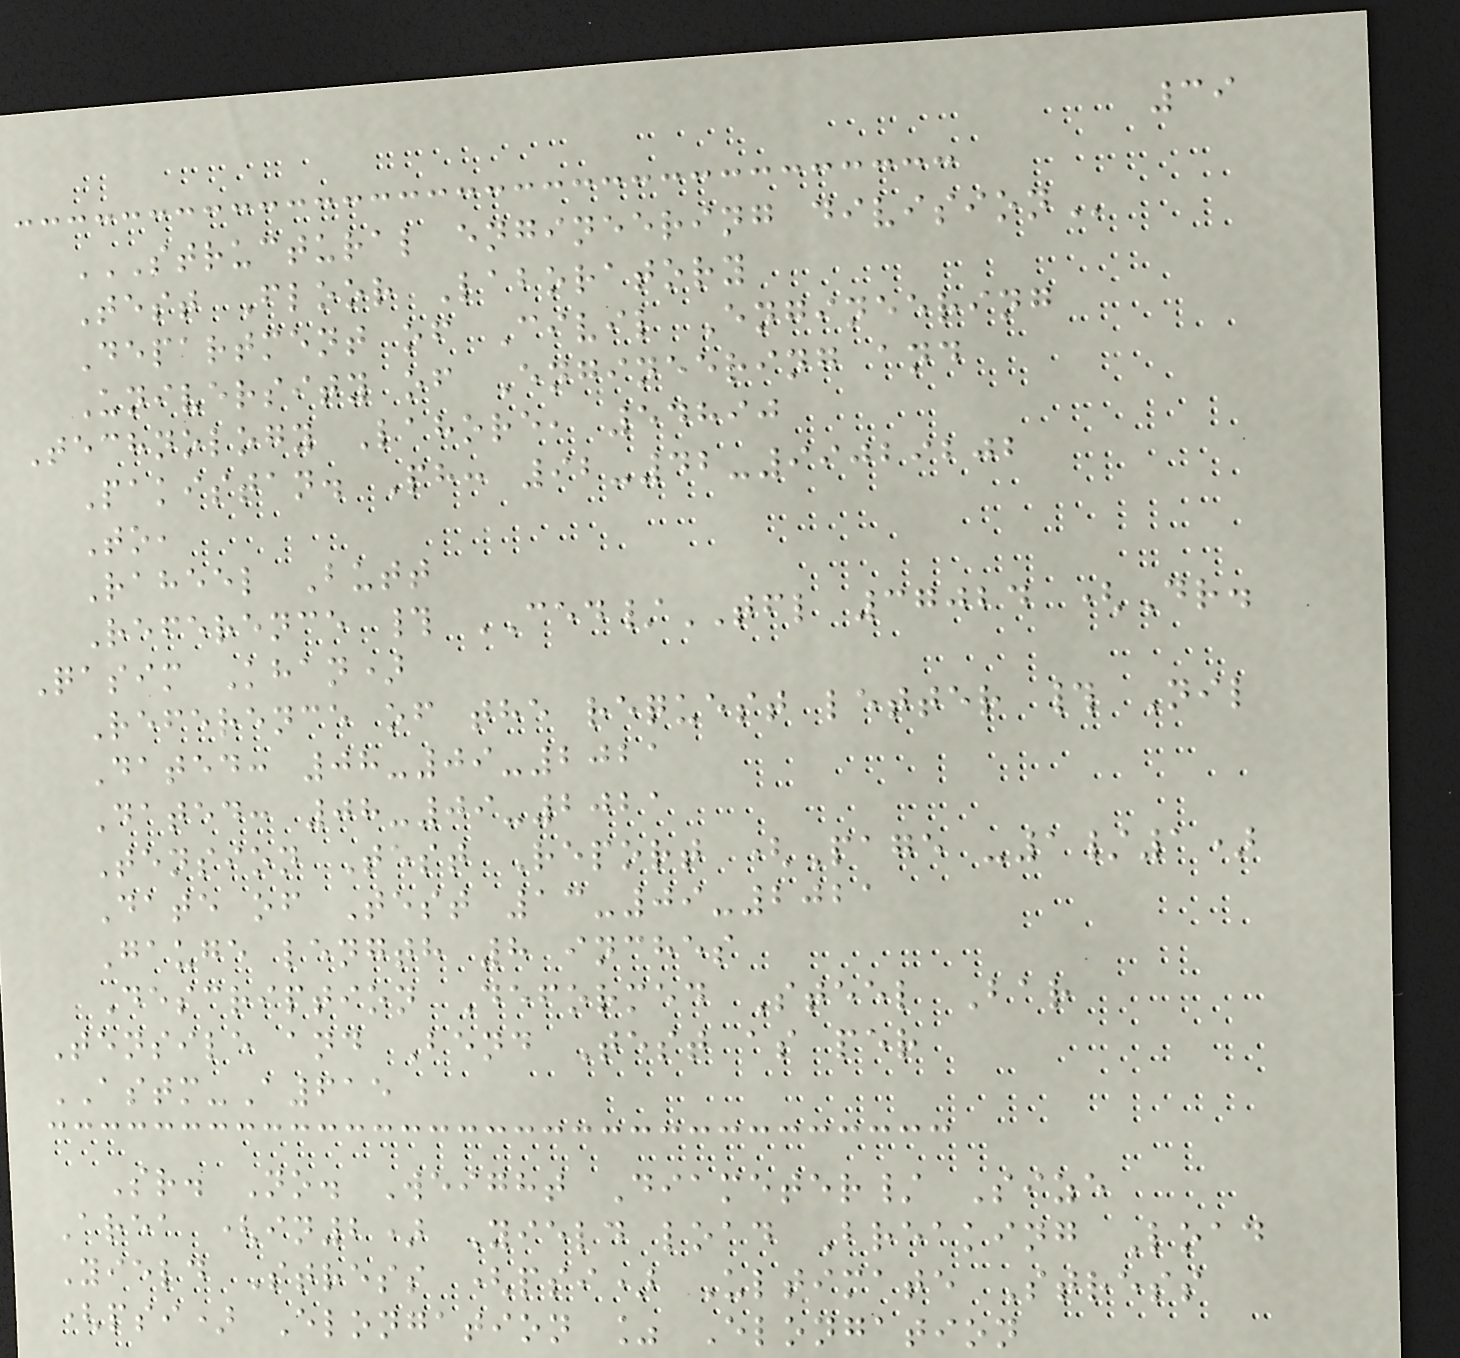39
STRUCTURAL ENGINEERING DIVISION
Test Floor Laboratory
Department of Civil Engineering
University of Engineering and
Technology Lahore, 54890
Pakistan. Ph: 92-42-99029202
To,
Raheel Butt
Reference # CED/TFL 37024 (Dr.
Qasim Khan)
Reference of the request letter # Nil
Dated: 08-09-2021
Dated: 08-09-2021
Tension Test Report (Page -1/1)
Date of Test 13-09-2021
Gauge length 8 inches
Description Deformed Steel Bar
Tensile and Bend Test as per
ASTM-A615
Sr. No. Weight Diameter/ Size
Area (in2) Yield load Breaking Load
Yield Stress (psi) Ultimate Stress
(psi) Elongation % Elongation
